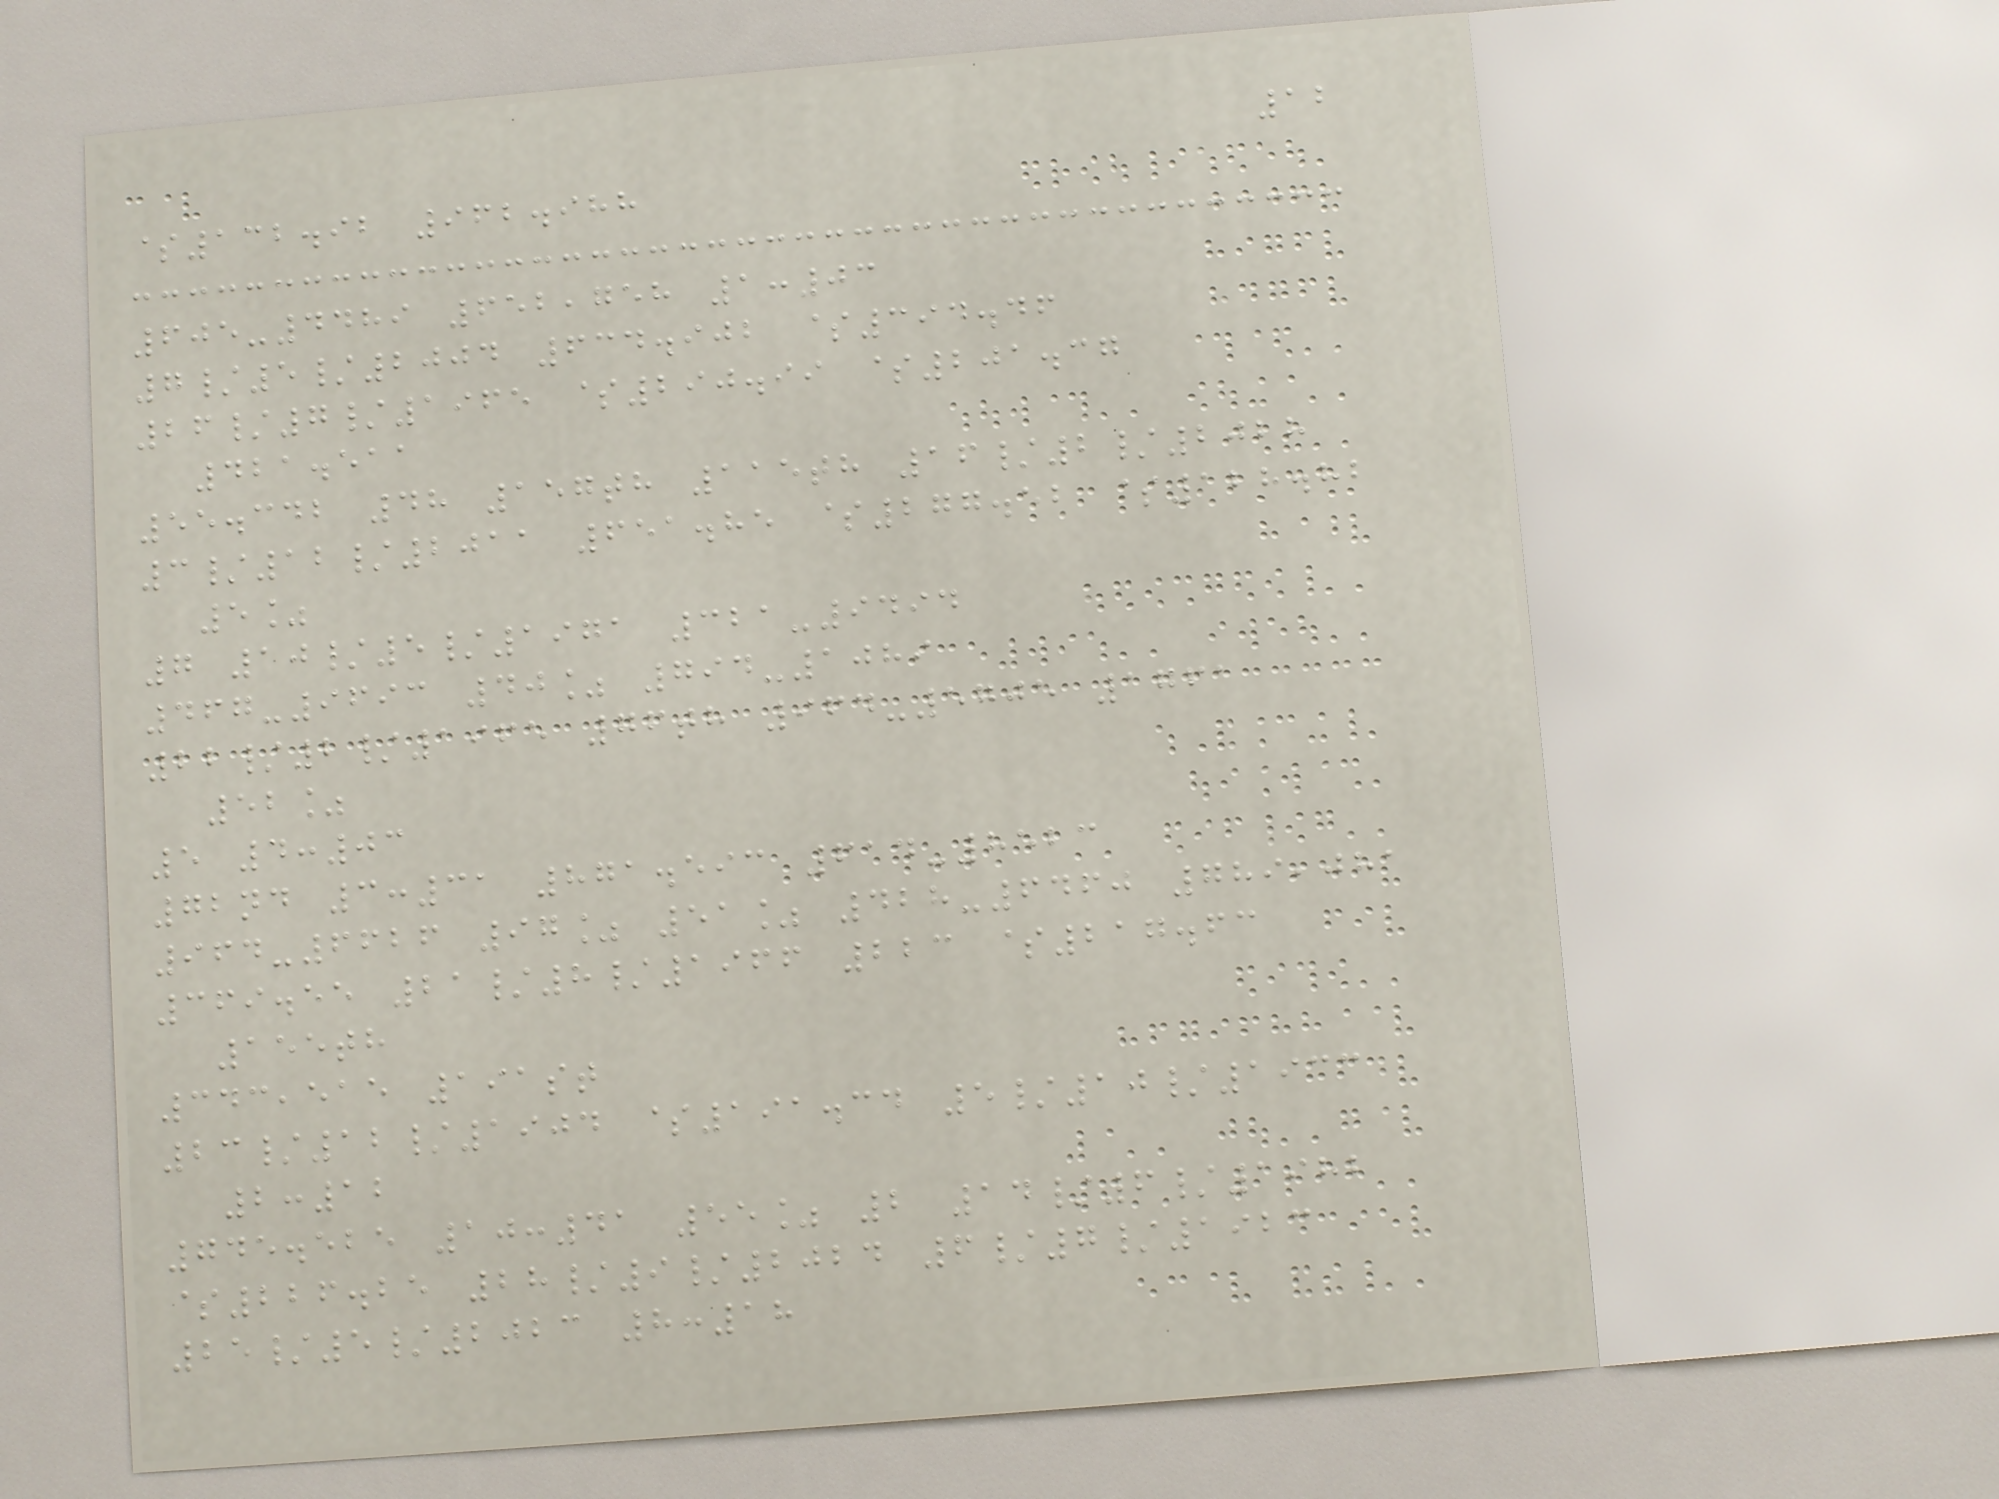12
$132.92 962.988
605-4489 652,758 1:03
7/5/2004 634.902 $394.46
26/7/1965 $290.99 $201.37
421.511
55.342 48 157th 115th 16/2/2028
3/12/2011 651.85 $277.52 $128.82
5%
7 10/5/1971 321-9494
467-9693 40% 794-1089
22/2/1965 76th 964-5705 1761
52%
5 4:03
72nd 3:31 871.593 614-8523
964-6626 97% 51% 428-6460 789,081
369.55 21/8/1966 223 $217.63
155th
343,515 191st
23/12/1904 $191.34 5/10/1933
2:12
745.525 10:41 55% 2 14/6/1982
$226.25 28/9/2024 6/7/1923
25/5/2023 8:18
